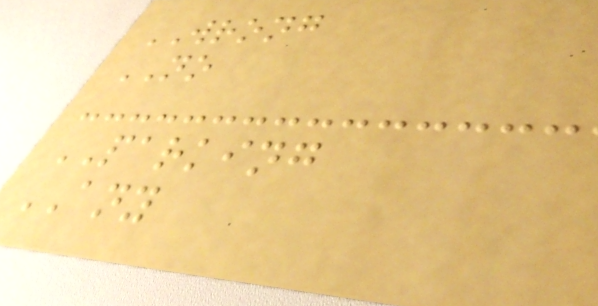WRONG
NO
PARKING
ANY
